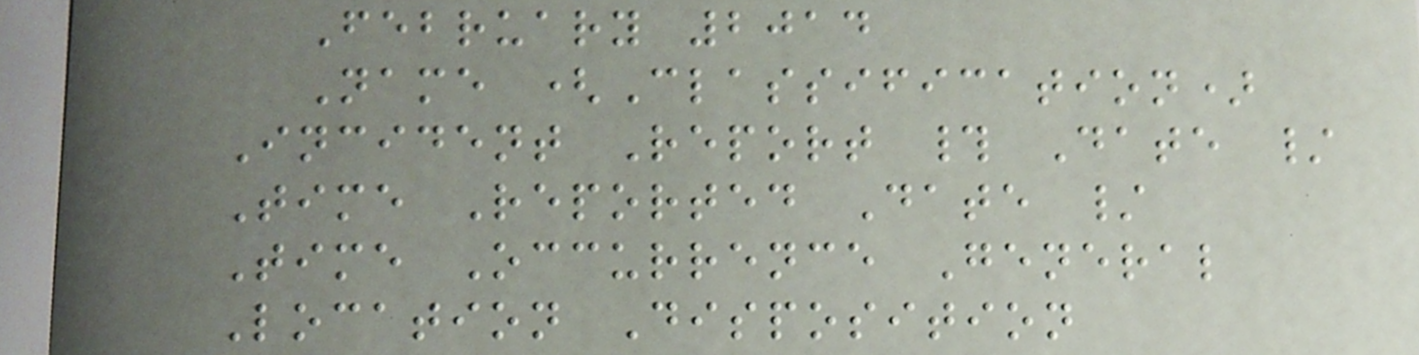February 2014
Name (Classification)
Incident Report # Date /
Time Reported Date /
Time Occurrence General
Location Disposition
